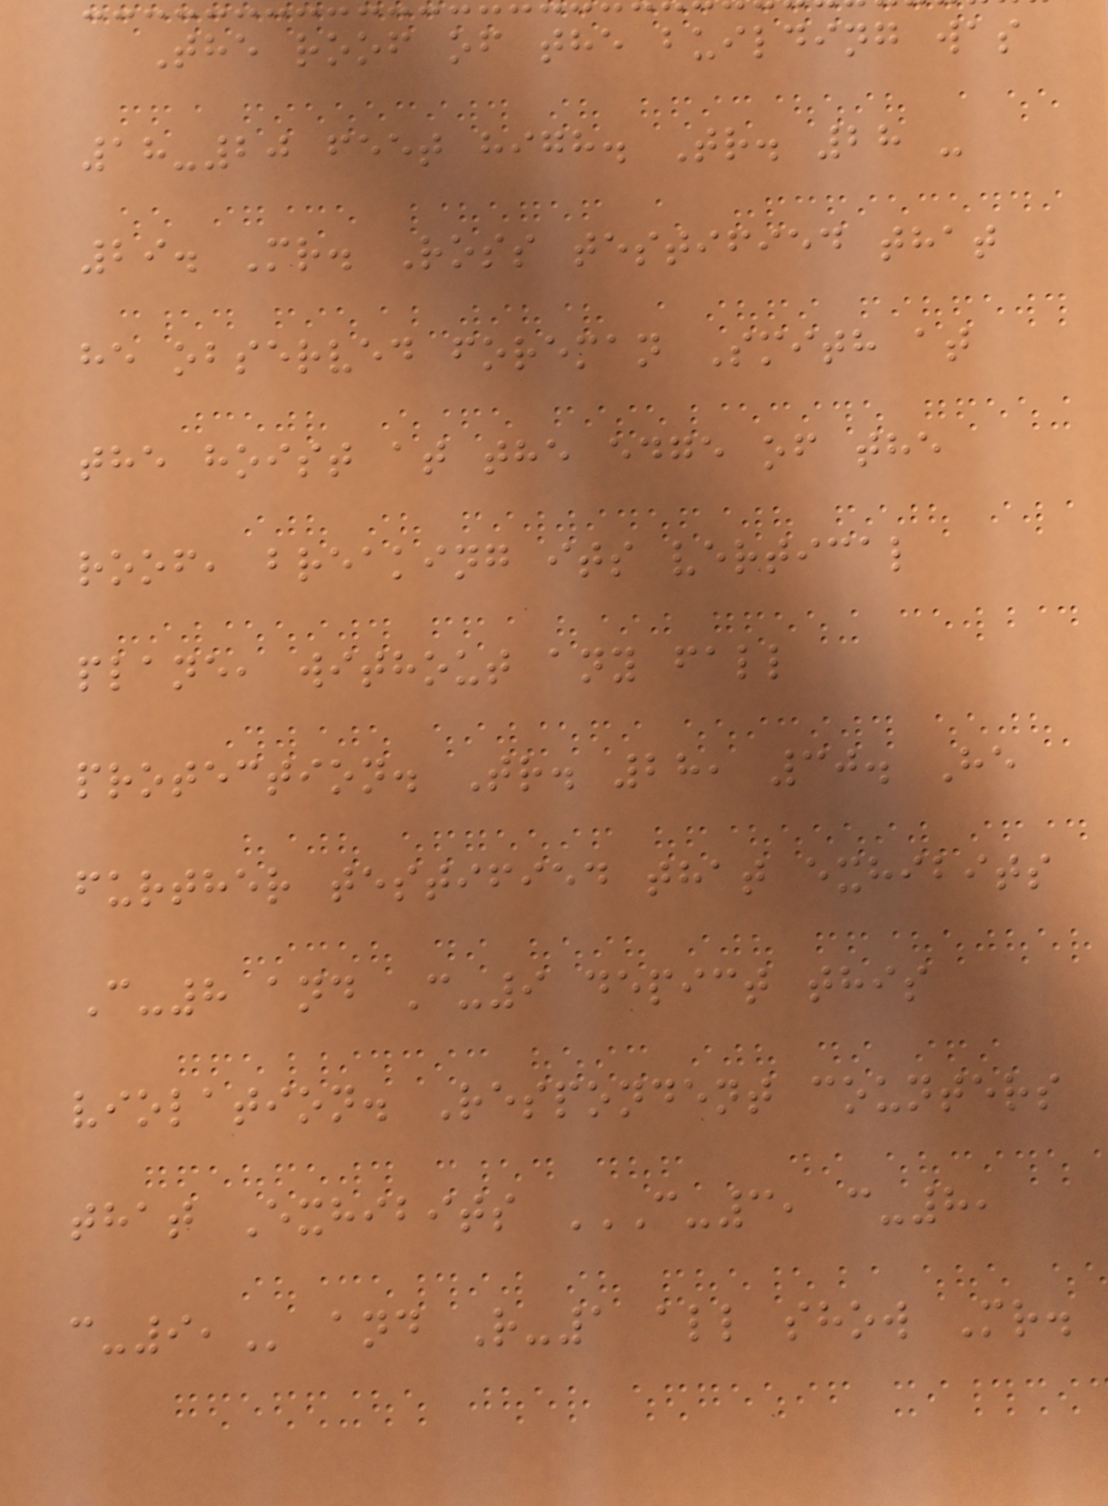The roof of the building was
18-20 feet high. Tr. 28 -
29. Mr. Ross testified that
he observed foreman Smith at
the hoist at the edge of the
roof, breaking its vertical
plane, without any fall
protection. Tr. 28, 30. He
further testified that exhibits
C-8 and C-9 depict this
violation. Respondent counters
that Exhibits C-3, C-8,
C-9, and R-1 all show Mr.
